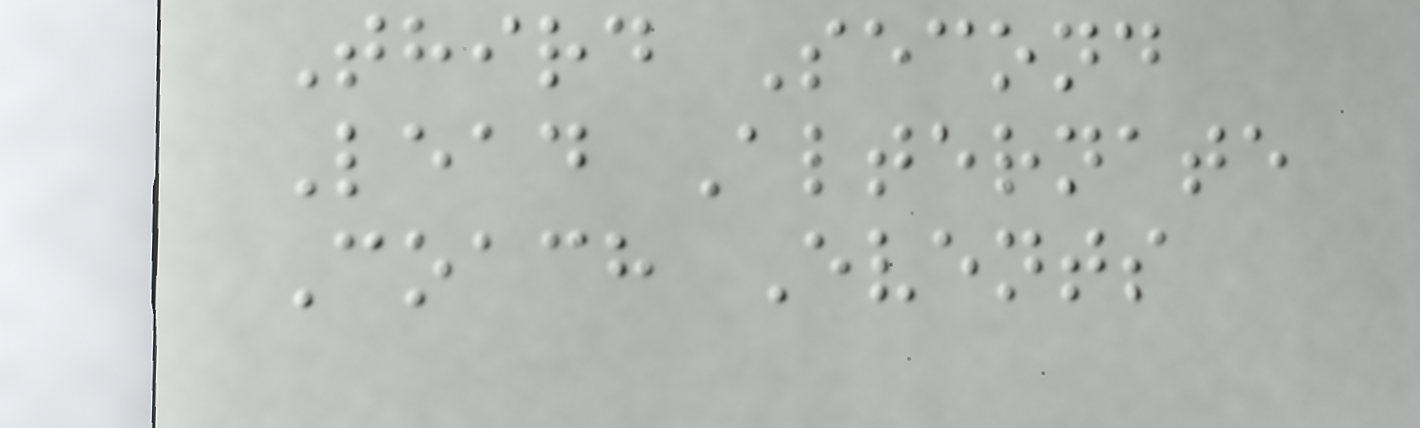Third Second
Lead Alternate
Coach Events
